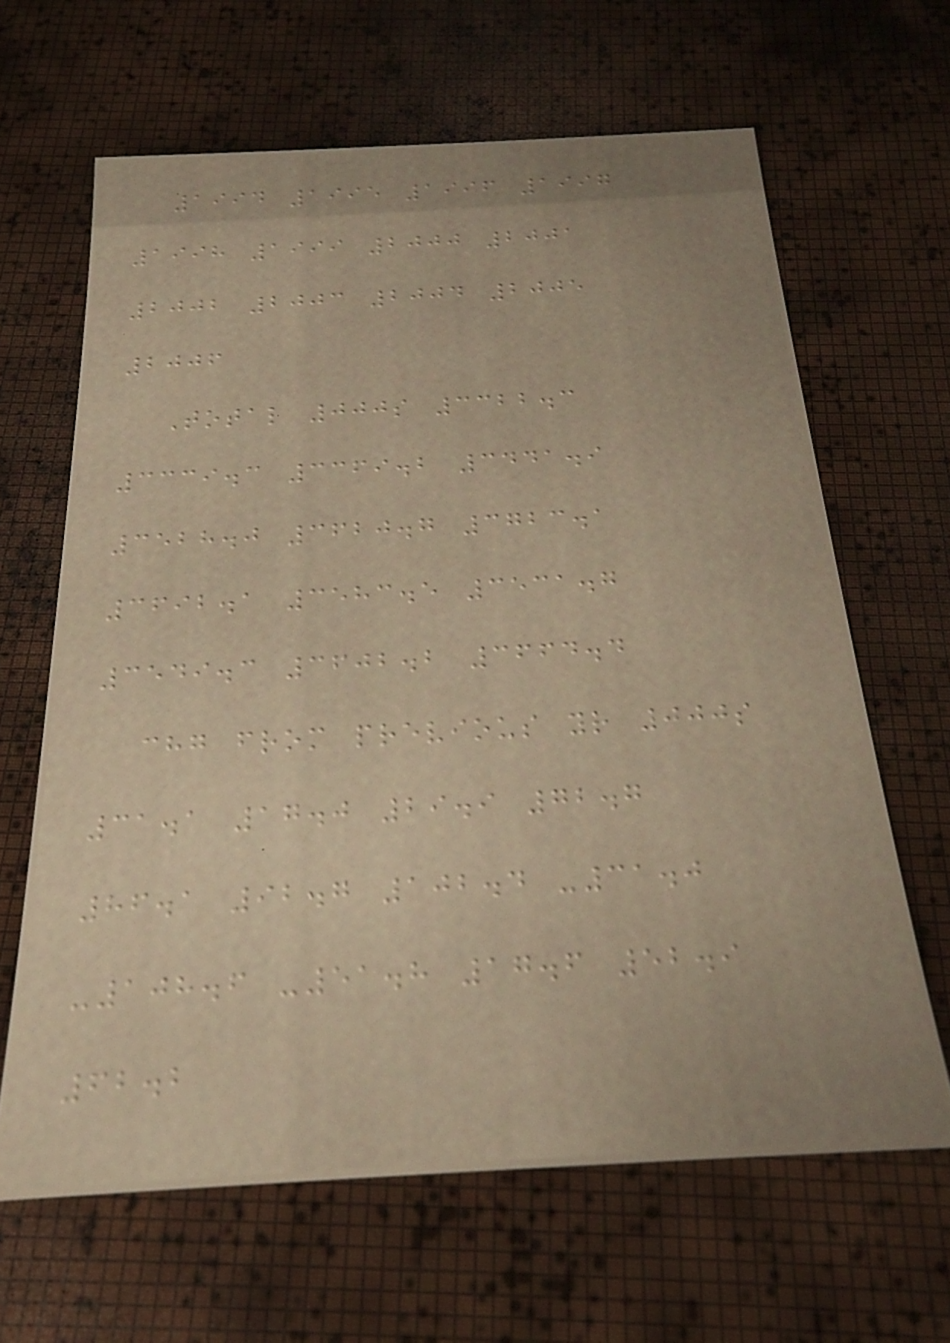1994 1995 1996 1997
1998 1999 2000 2001
2002 2003 2004 2005
2006
Total 000s 3322.3
3339.3 3369.2 3441.9
3528.0 3620.7 3723.1
3692.1 3583.5 3531.7
3549.3 3602.2 3664.4
chg from previous yr 000s
31.1 17.0 29.9 72.7
86.1 92.7 102.4 -31.0
-108.6 -51.8 17.6 52.9
62.2
